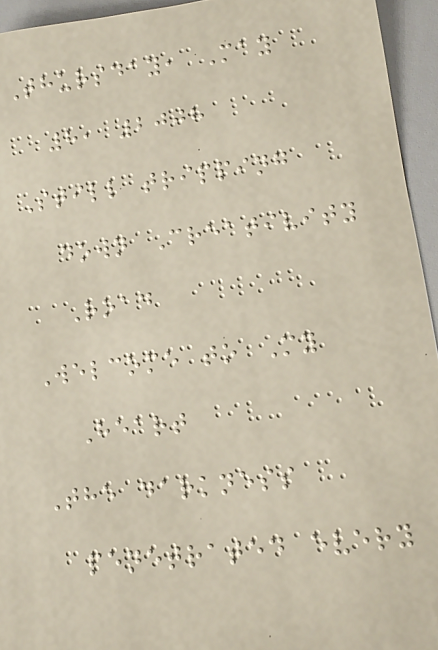Thursday, May
8, 2008
Still tripping
down Creativity
Road
Welcome to My
Heart
The darkness
penetrated every
